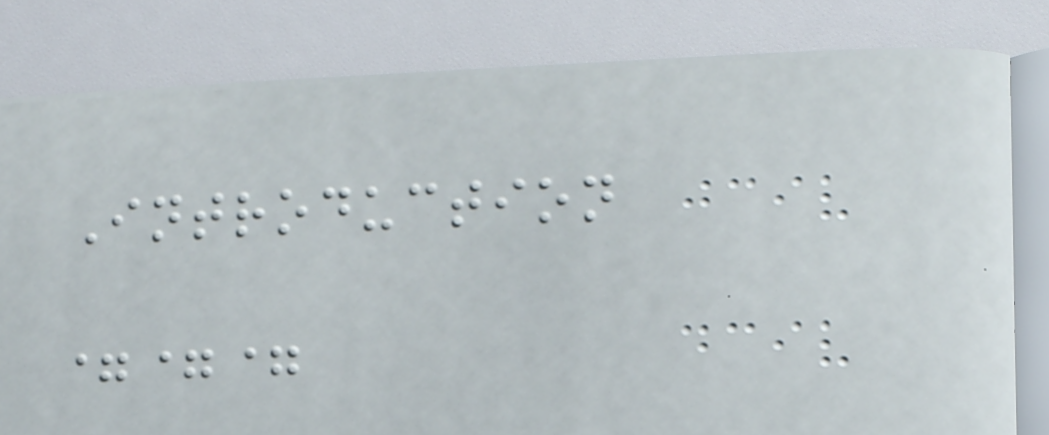Introduction
===
